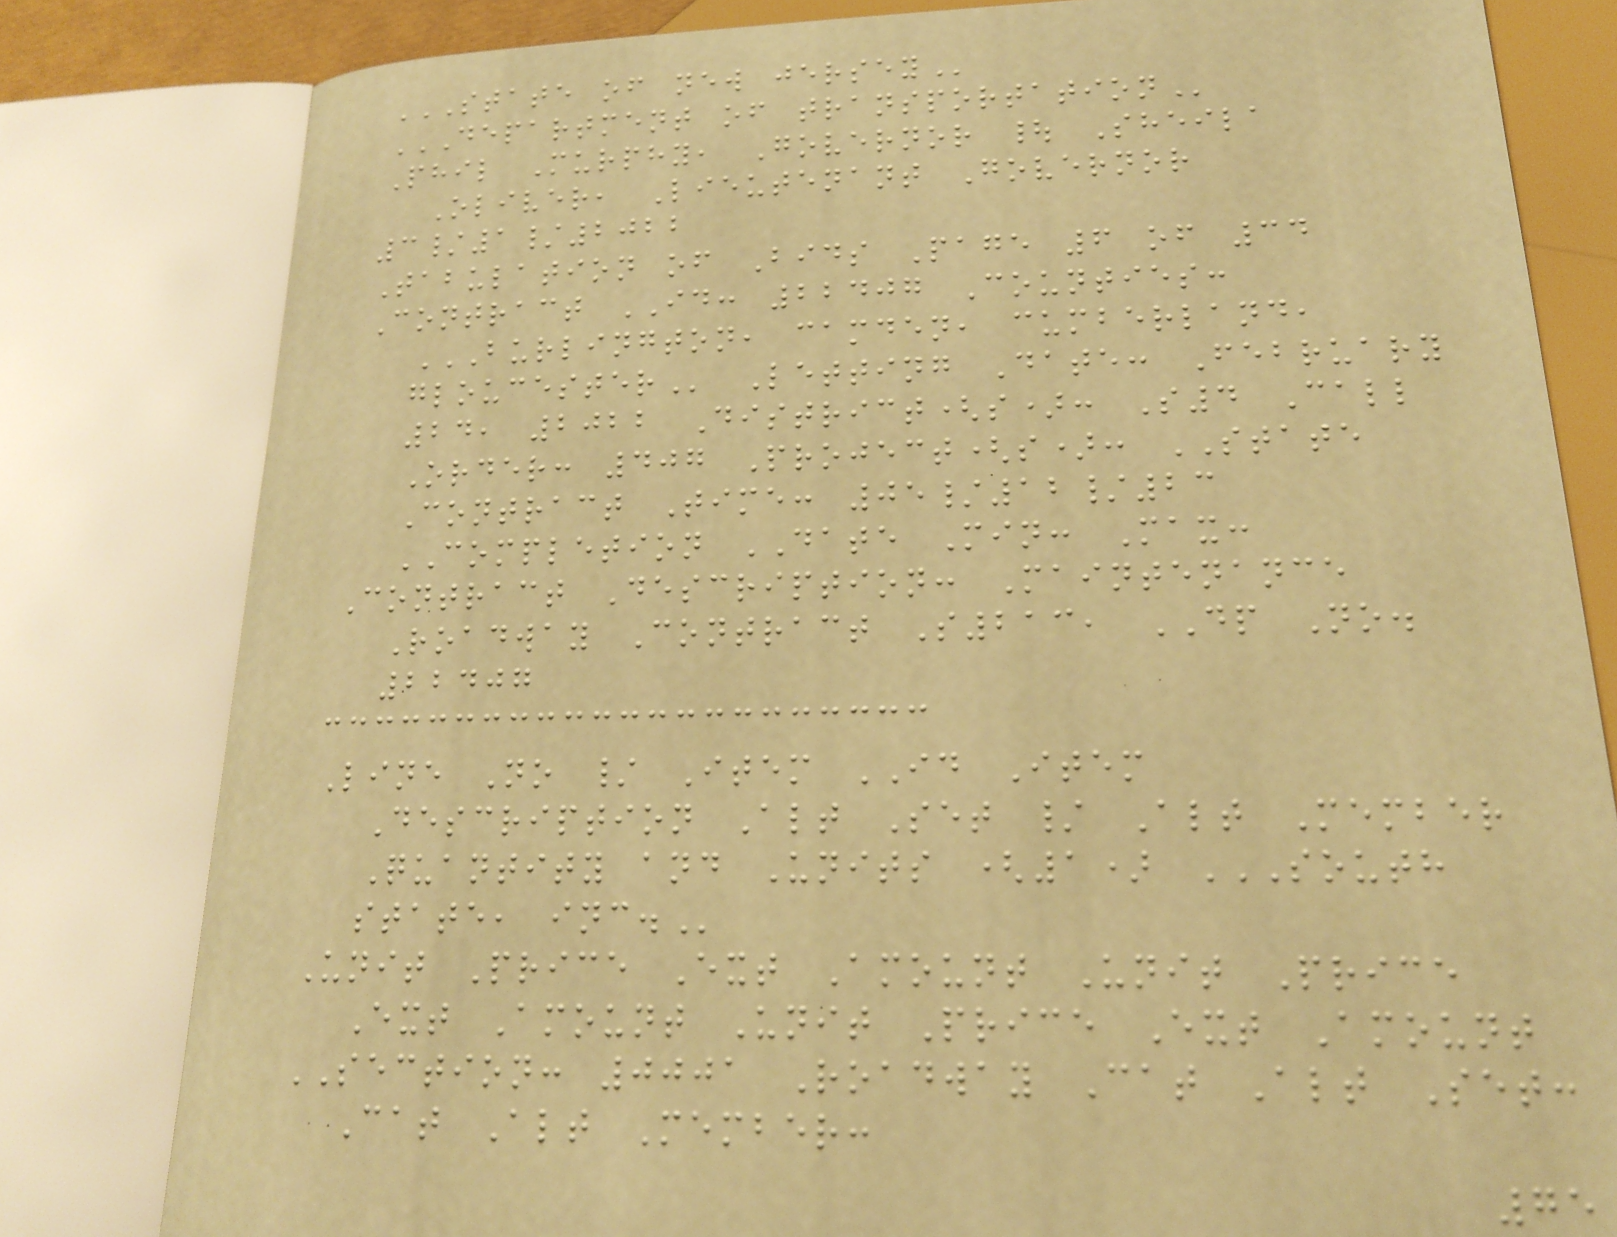STATE OF NEW JERSEY
DEPARTMENT OF TRANSPORTATION
Phil Murphy, Governor | Sheila
Oliver, Lieutenant Governor
3/1/2022
Tabulation of Bids Page 6 of 34
Contract ID: 22407 Counties:
BURLINGTON, CAMDEN, CUMBERLAND,
GLOUCESTER Letting Date: February
24, 2022 District(s): S4 Call
Order: 407 Project(s): STATE
Contract Time: 05/12/23
COMPLETION DATE Min: Max:
Contract Description: Maintenance
Roadway Contract S213, DP No.
22407
Line No / Item ID Item
Description Alt Set / Alt Member
Quantity and Units (1) SOUTH
STATE, INC.
Unit Price Ext Amount Unit Price
Ext Amount Unit Price Ext Amount
SECTION: 0001 Roadway Cat Alt Set:
Cat Alt Member:
75
